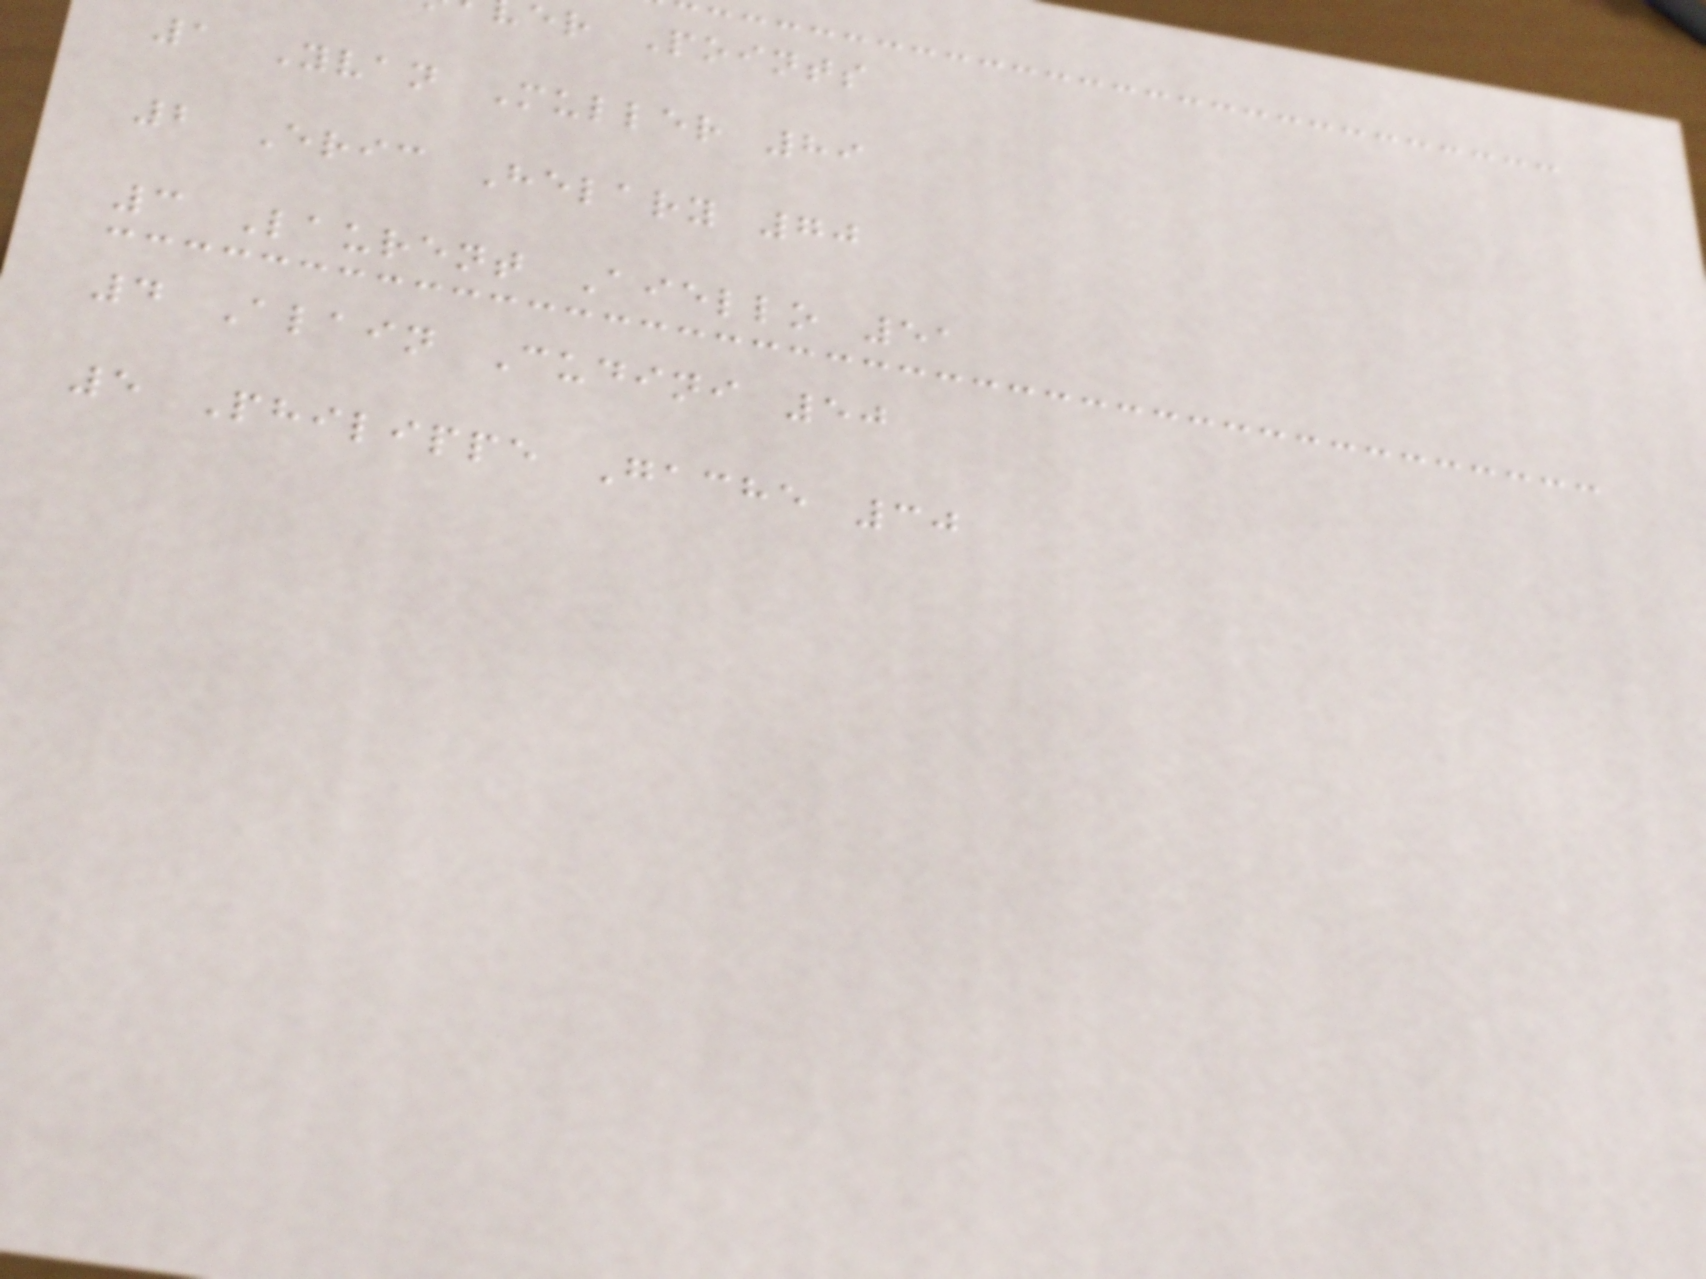er Points
1 Yvan Muller 89
2 Eric Helary 70
3 Laurent Aiello 51
4 Alain Cudini 50
5 Philippe Gache 30
